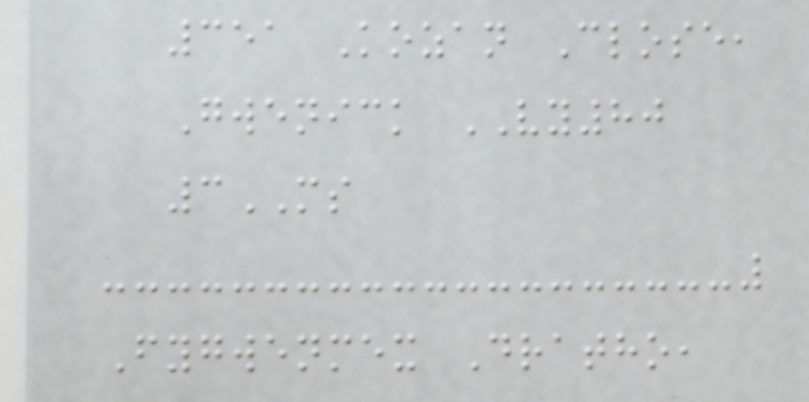351 Kozan Close,
Gwenick VY80
3MS
Fygwenmex Dratho,
